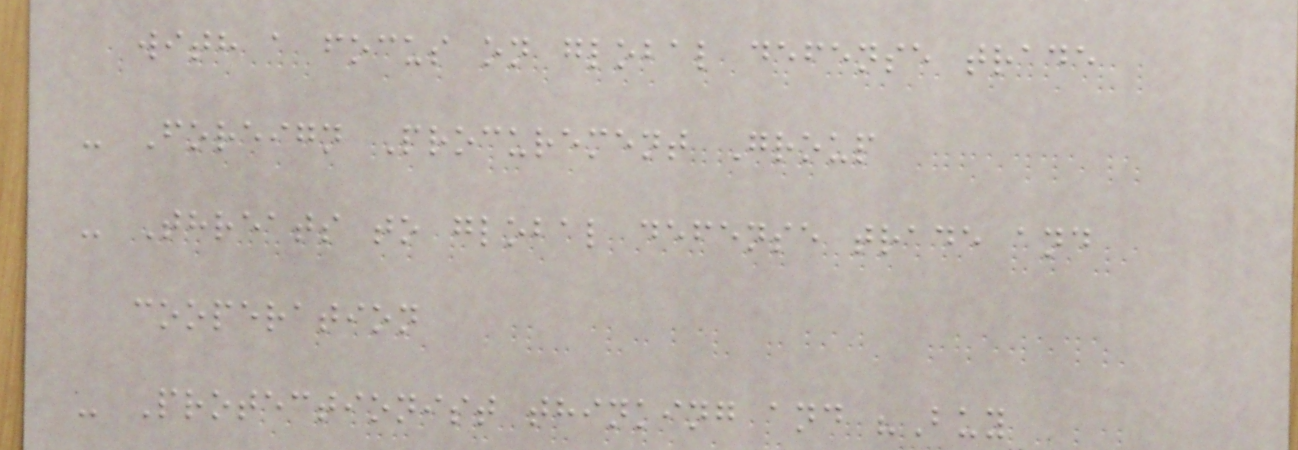with a focus on global defense trade
- Foreign Procurement Group
- Threats to global defense trade and
cooperation
- Protectionist thinking and "Buy
